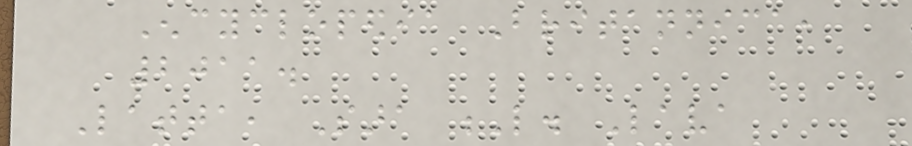Encyclopedia Britannica,
2011.
Latta, Sara L. Lava
